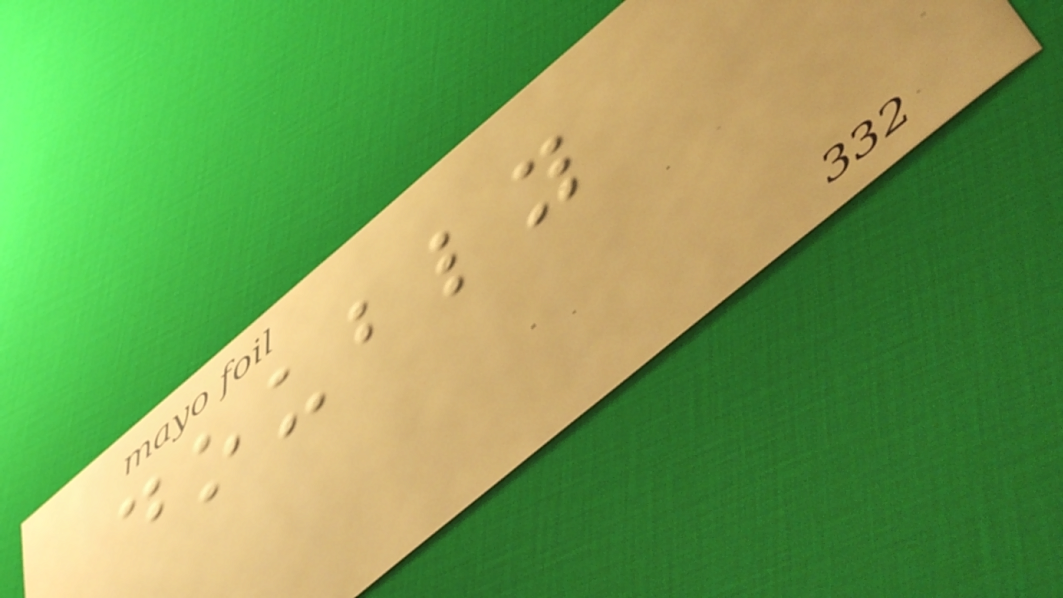doubly
